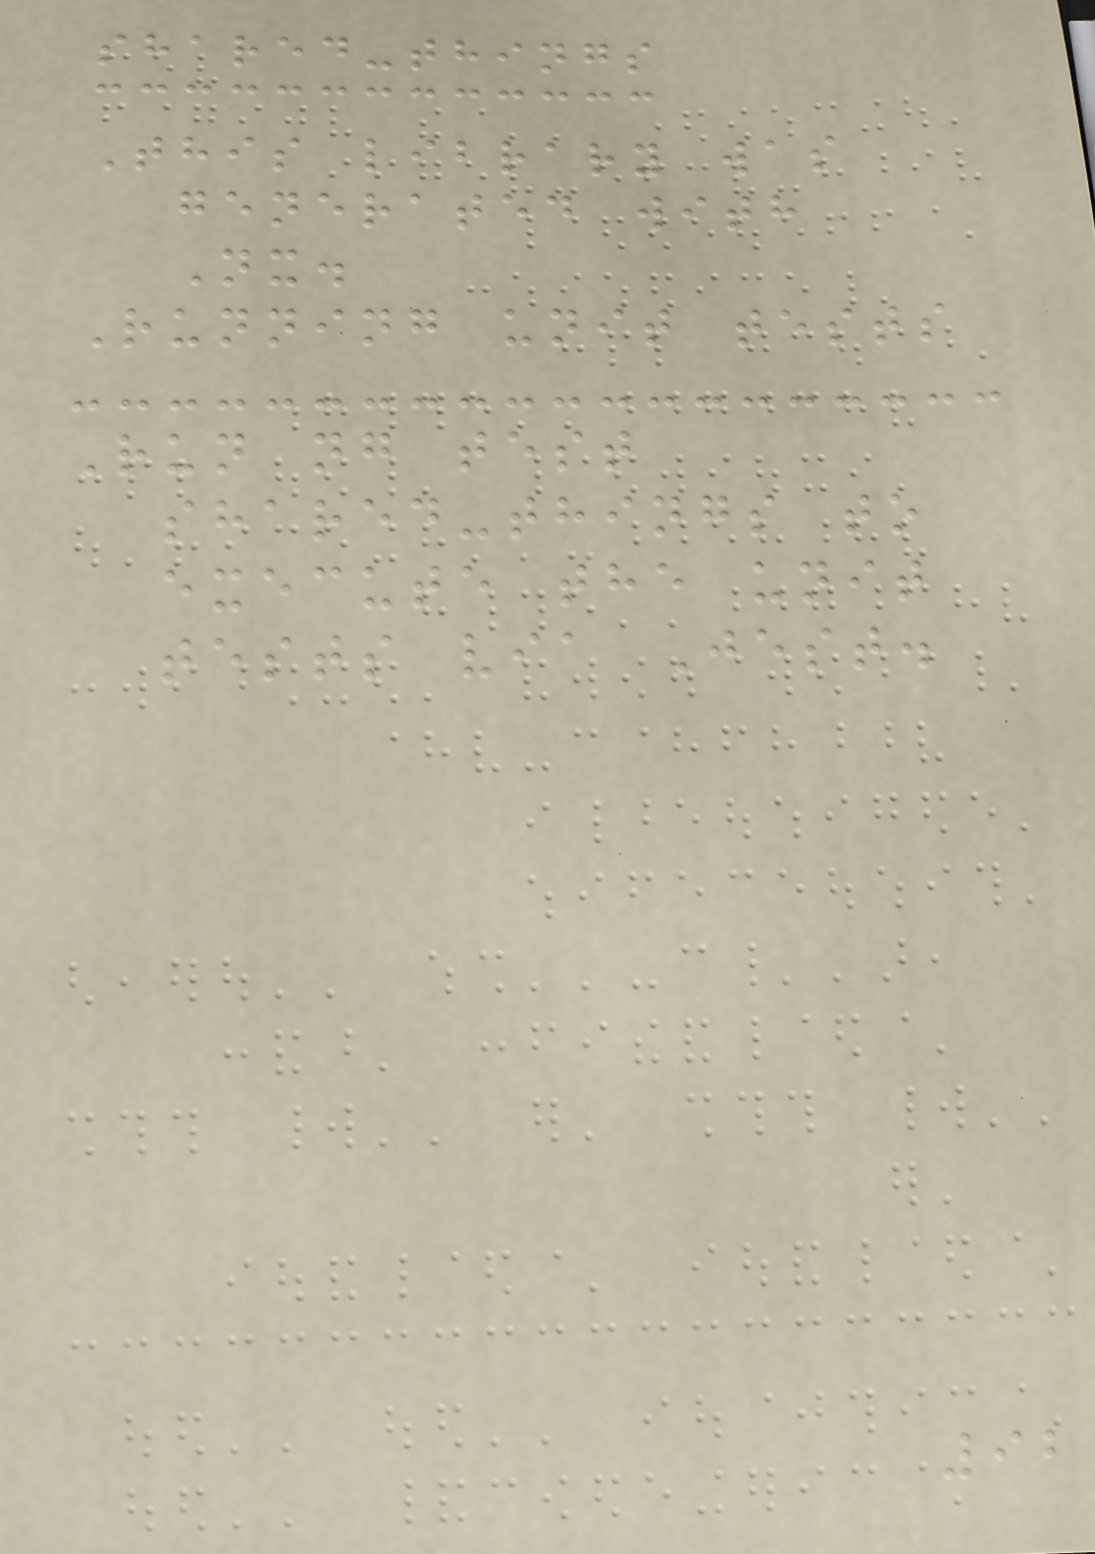shared-things
This library was
generated with
Nx.
Running unit tests
Run ng test
shared-things to
execute the unit
tests via Jest.
92
